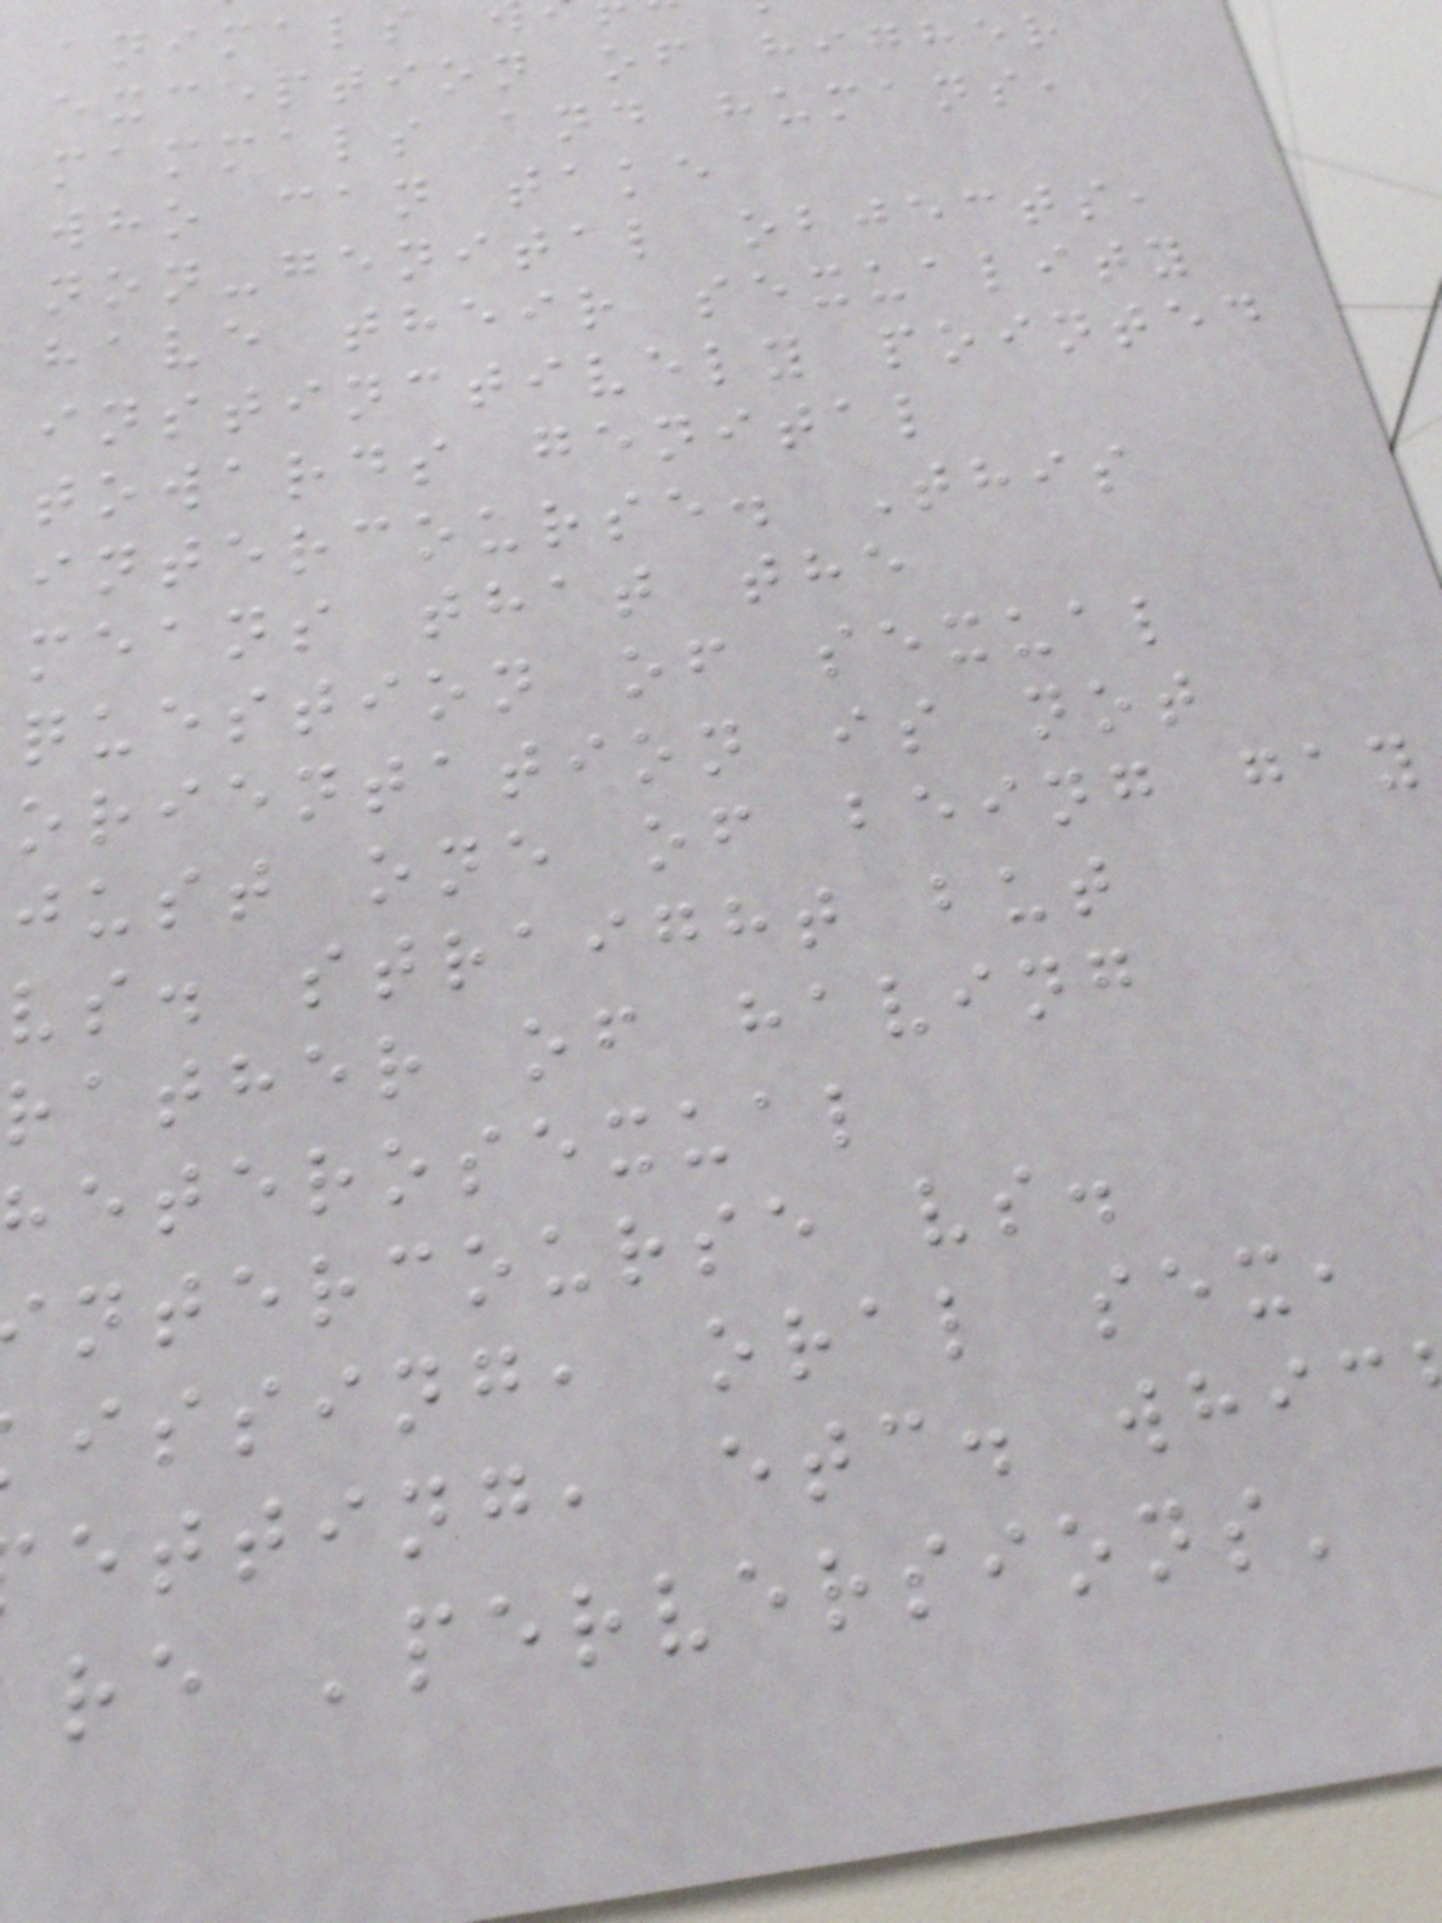animals
exception of higher
mammals and humans,
who can take
non-genital objects,
have their sexuality
instinctively pointed
towards genital
intercourse. This
means that the
question of sexual
orientation is not
just one of being gay
vs. straight but
rather of having
heterosexual
ntercourse vs.
issing, oral sex,
etting, etc. whic
re 'perversions'
